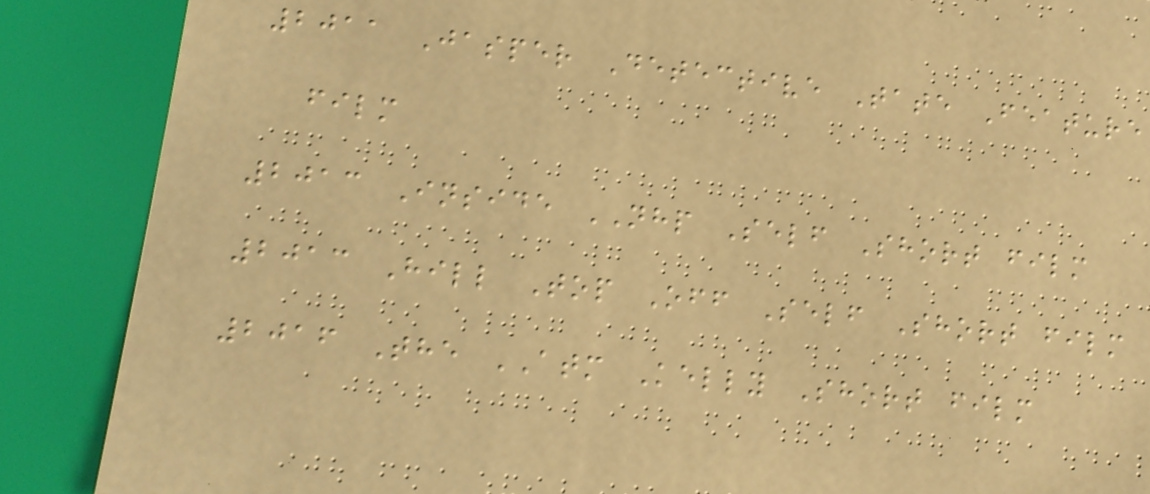2011 Jasper Detective Tate Feature
film
2013 Inside NHP Self Short film
2013 Hill Top Off Self Short film
2016 The ATM Kelly Short film
